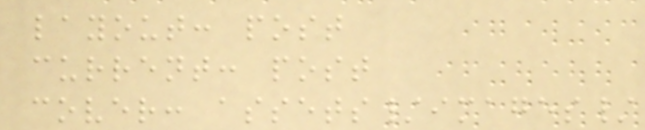layout: post
current: post
cover: assets/images/
